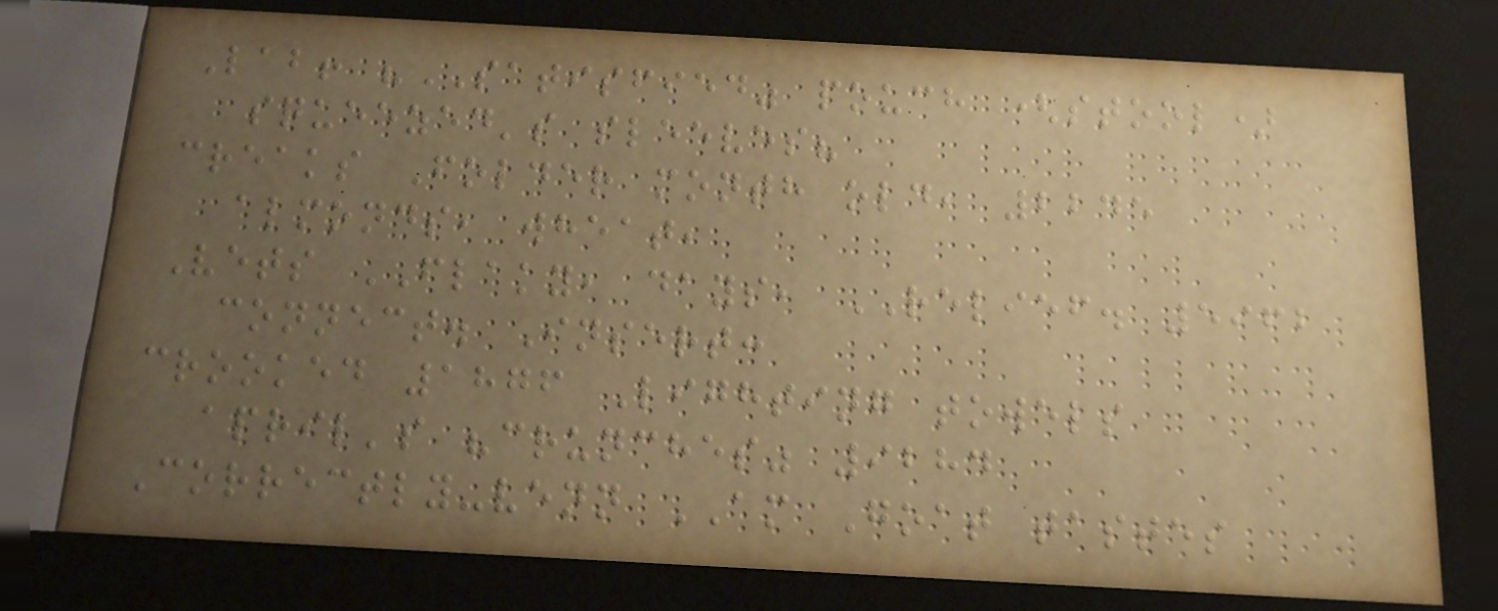Lab! "SATISFIED" pouch (stool)
squeezed's sleeves?
creaks Folder month old, 2245
almonds, wheat,
Vets FLAKY, days, RELIEF. 5962
connect. Insert:
crooked 1876 Lighting towels
april's "crunches" 9284
Correctly-venn AM Goat tastes
